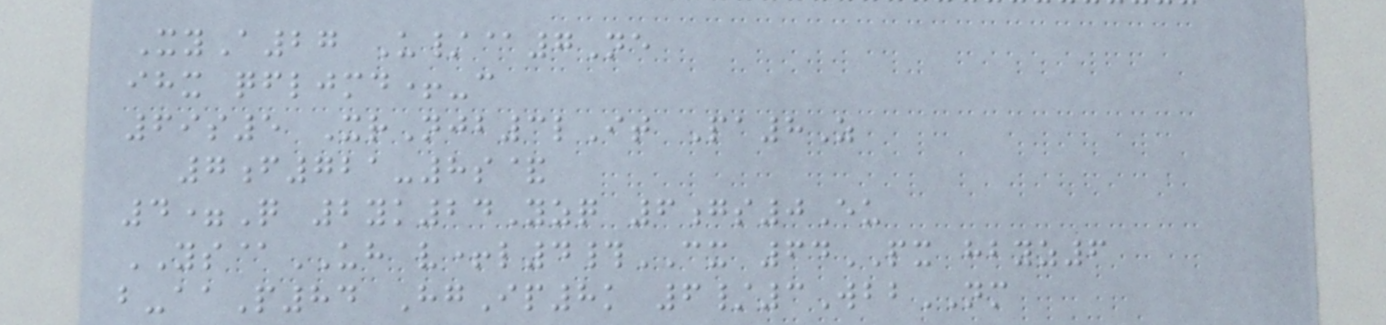XyA27 U/@7Ne
ihx qfljmd+-c
69s5 XrNjb3lIt Pa8Z
7f721-8s&
4=Q 2yk24Yzq 6gs0Eu
YS@UH v+l4#CX 64PX hbyz6
b-aaP84 HgIp8k 6/3WbbNM
